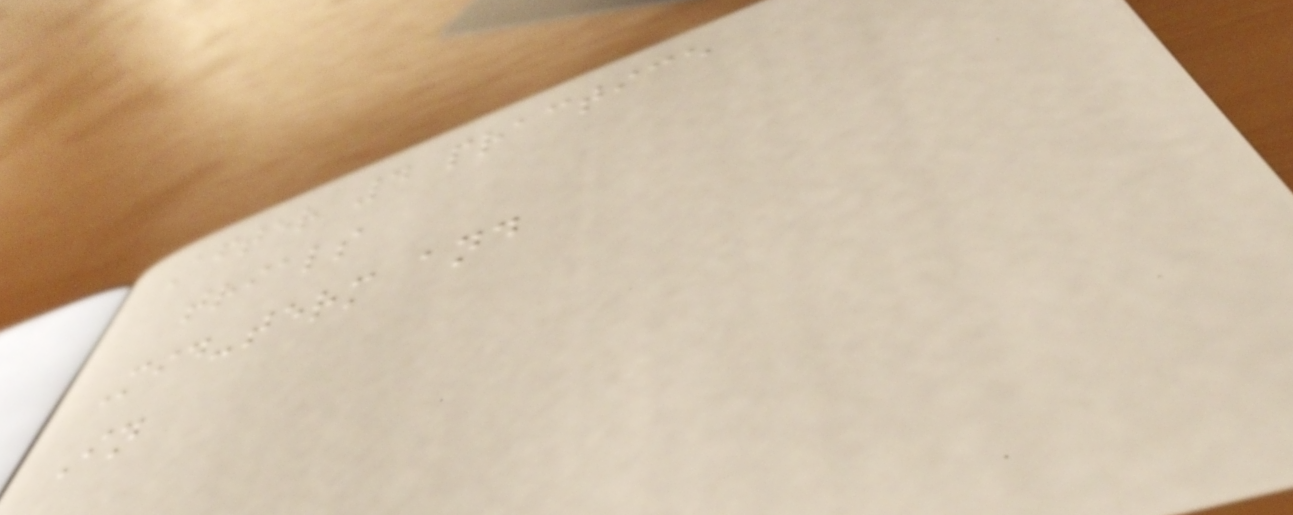After 4 practice
trials
Mid-term and
In
